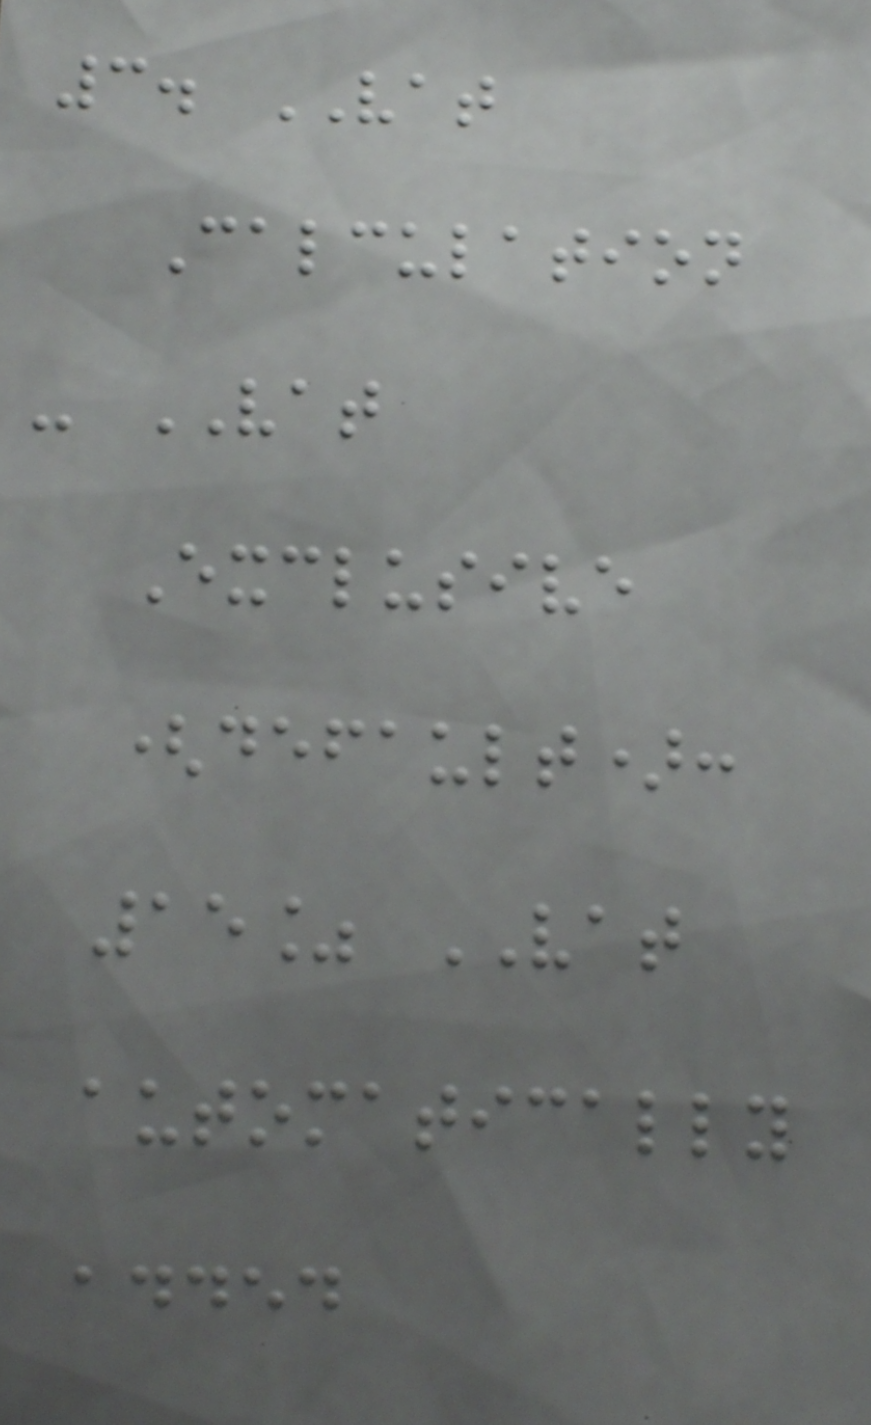3. VAT
Calculation
- VAT
Exclusive
(default):
15% VAT
automatically
added
